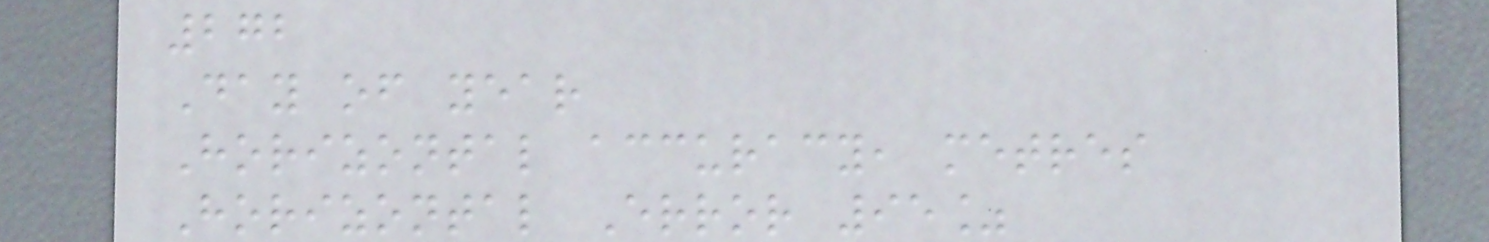272
Day of year
Horizontal accuracy, metres
Horizontal Error 95%
